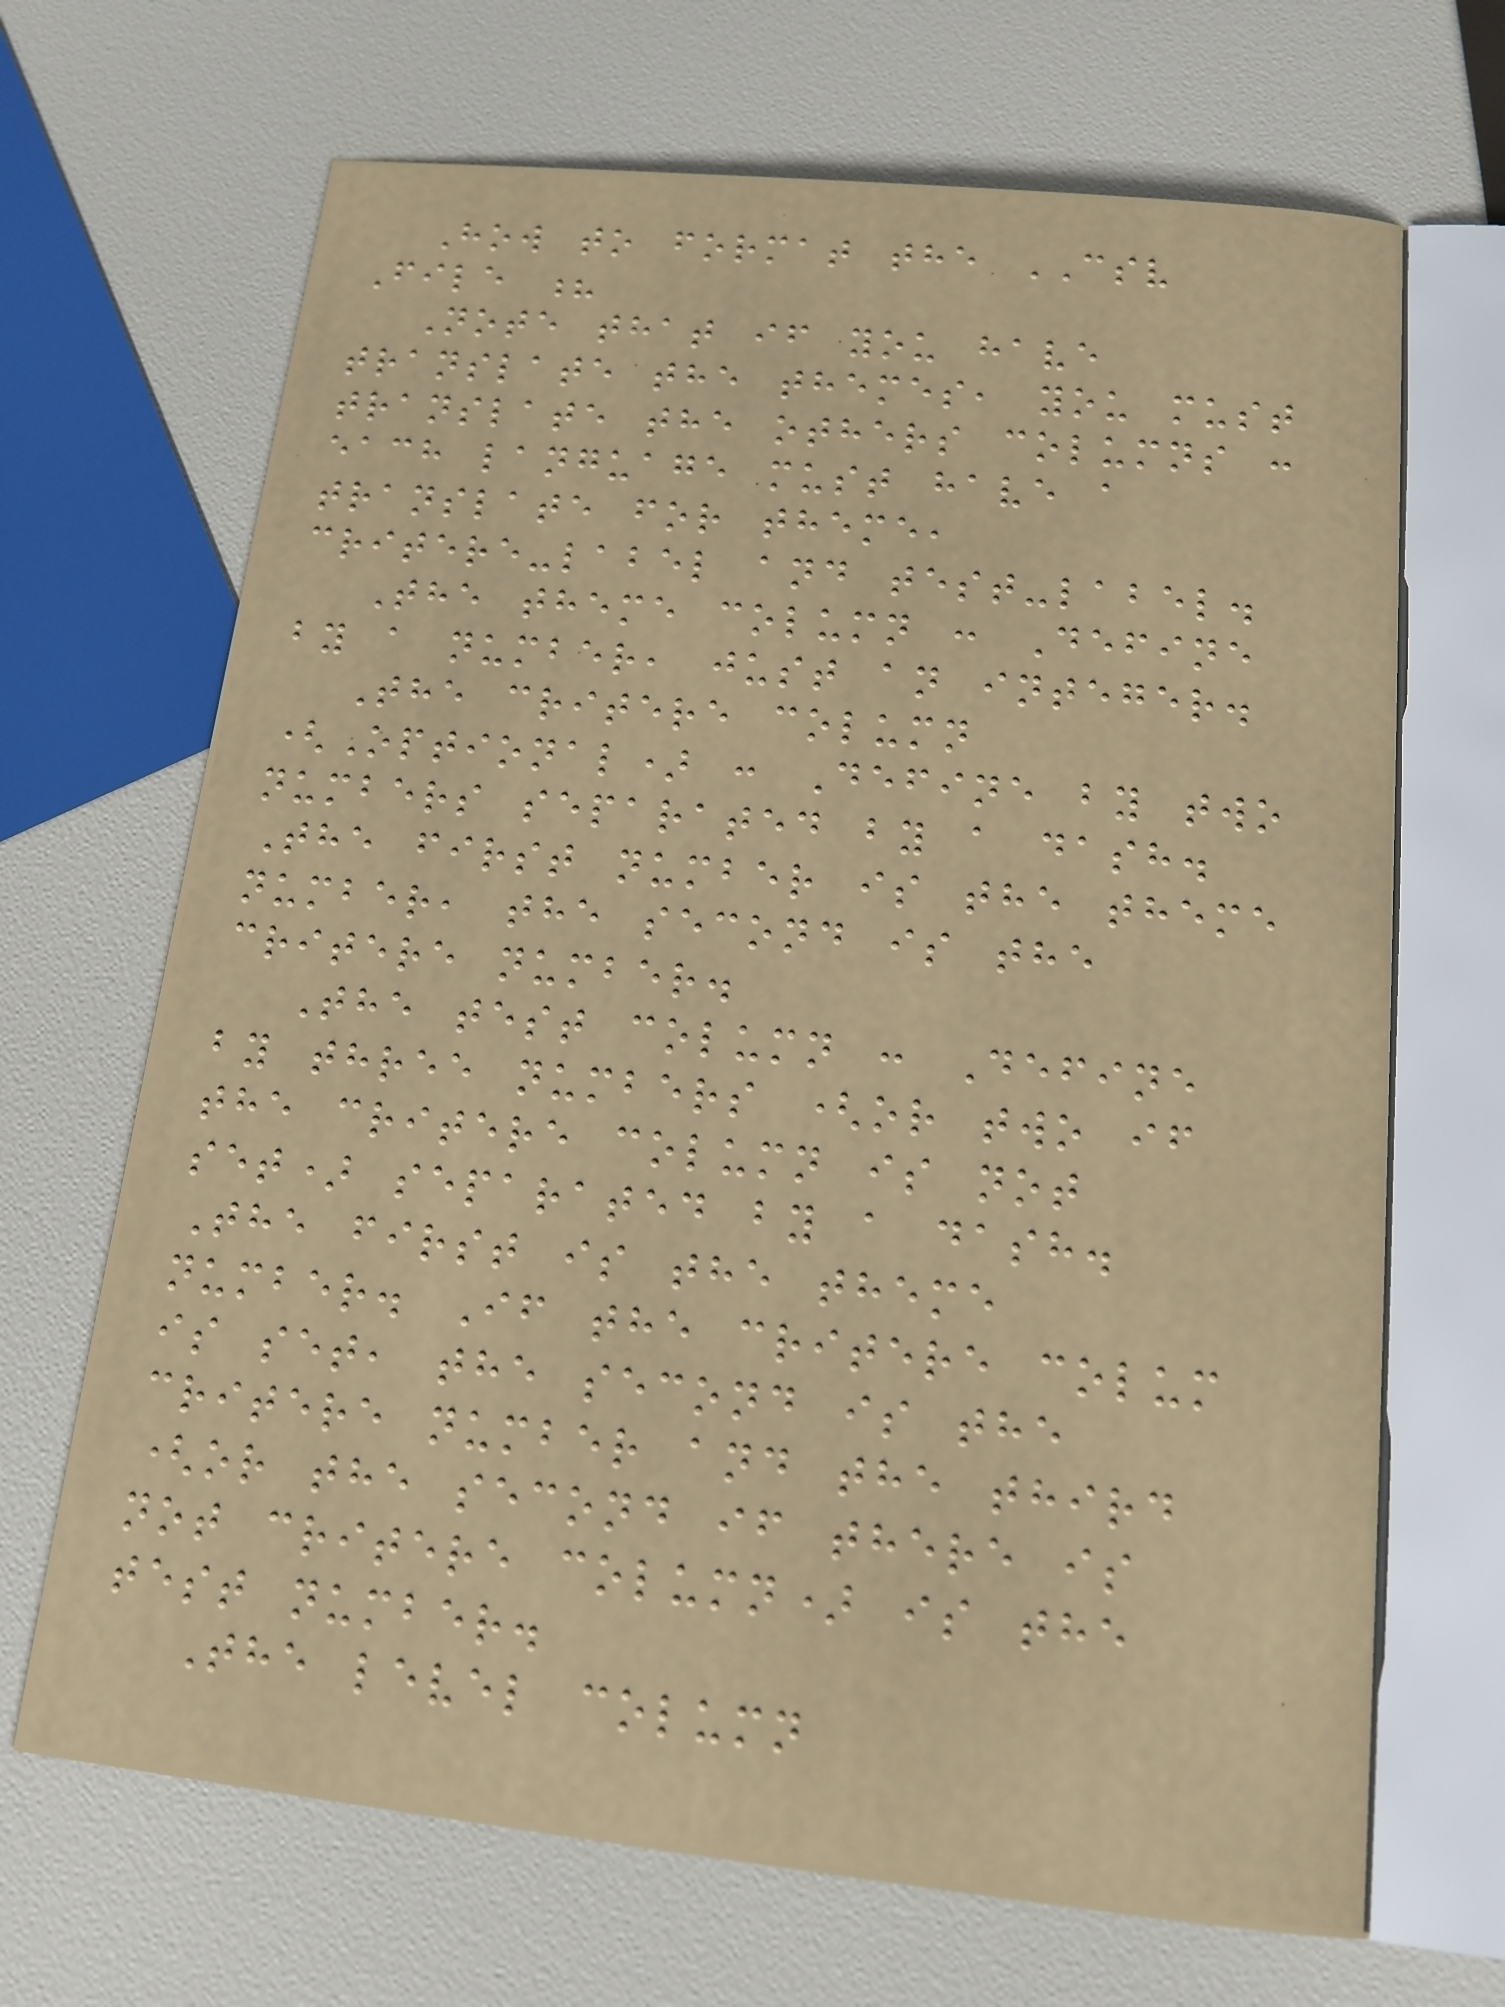How to format the CSV
File ?
Note that if you have
translate the themes, you must
translate the others columns :
each language must have a
translate for theme,
critere-label and test-label.
The theme column : Define
by a number, just an integer.
The critere column
(Optional) : Define by two
numbers separated by a dash.
The first number is the theme
number, the second is the
critere number.
The test column : Define
by three numbers (or two if
the critere column is not
set) separated by a dash.
The first is the theme
number. If the critere colum
is set, the second is the
critere number and the third
(or the second if there is
not critere column) is the
test number.
The level column
